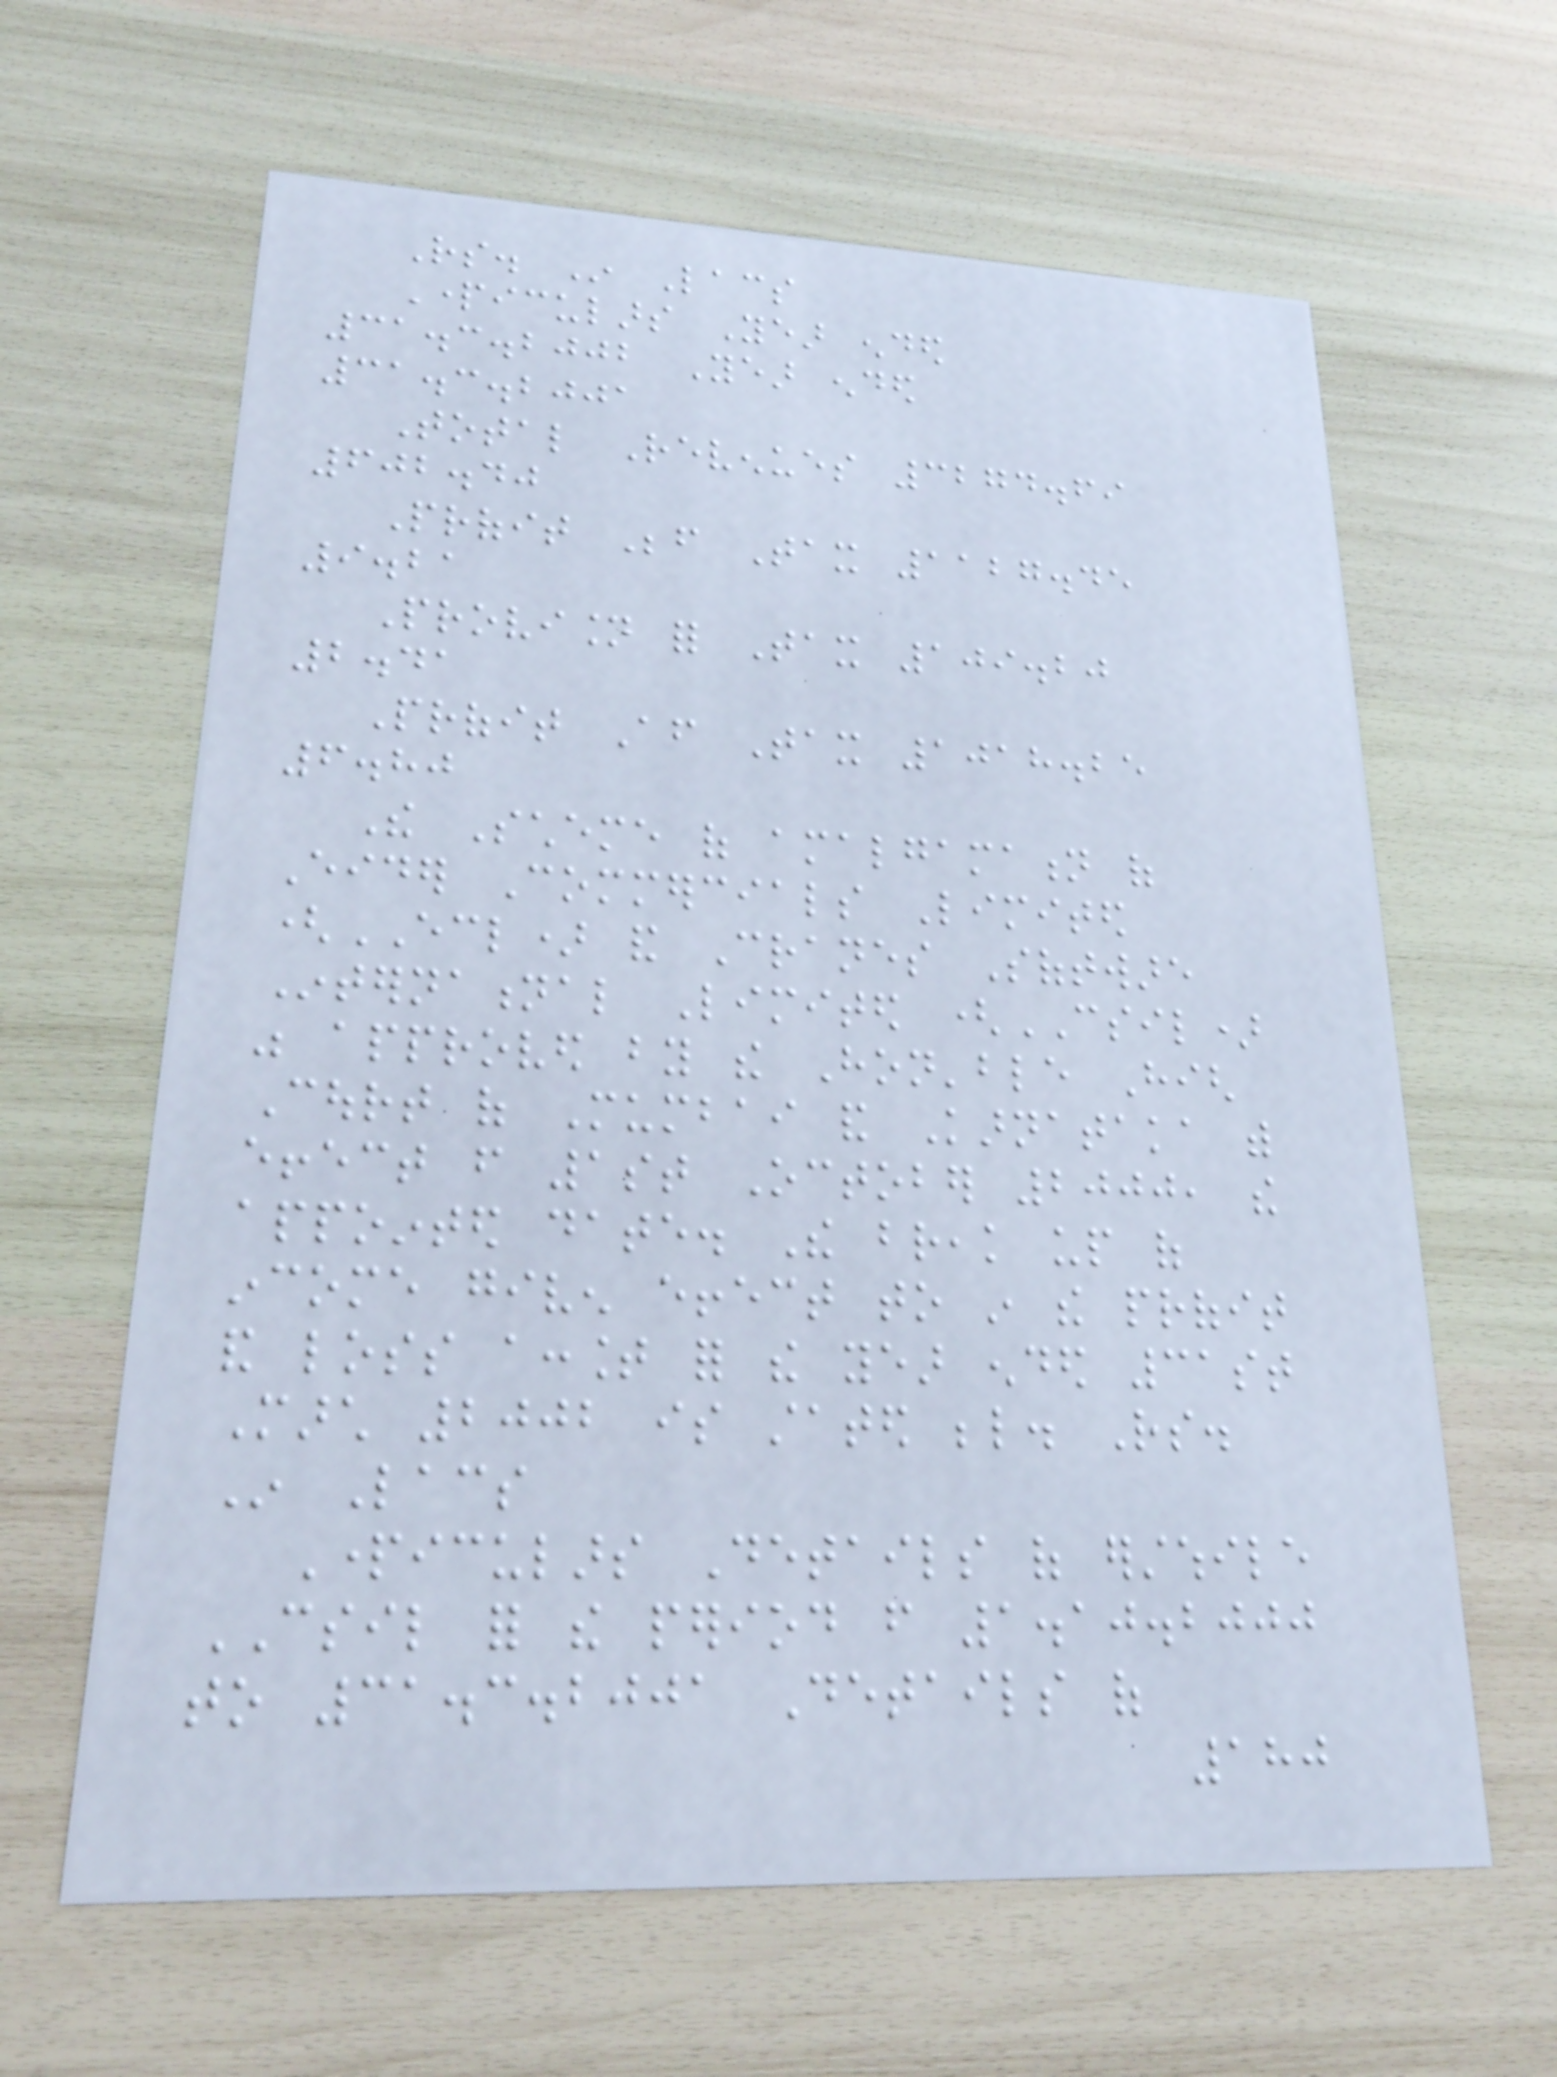Rs. In Lacs
Particulars Year ended
31.3.2002 Year ended
31.3.2001
Total Revenues 3274.69
602.40
Profit Before Tax 1127.45
9.21
Provision for Tax 109.20
2.41
Profit After Tax 1018.25
6.80
The Scheme of amalgamation of
Eider Commercials Limited
(ECL) and Cranes Software
International Limited (CSIL)
was approved by the Hon'ble High
Court of Mumbai and Karnataka with
effect from 1st October 2000, the
appointed date. The break up of
income given effect to in the profit
and loss account for the year ended 31st
March 2002 is stated below. Rs.
In Lacs
Particulars Details of erstwhile
CSIL for the period from 1.10.2000
to 31.3.2001 Details of
180
